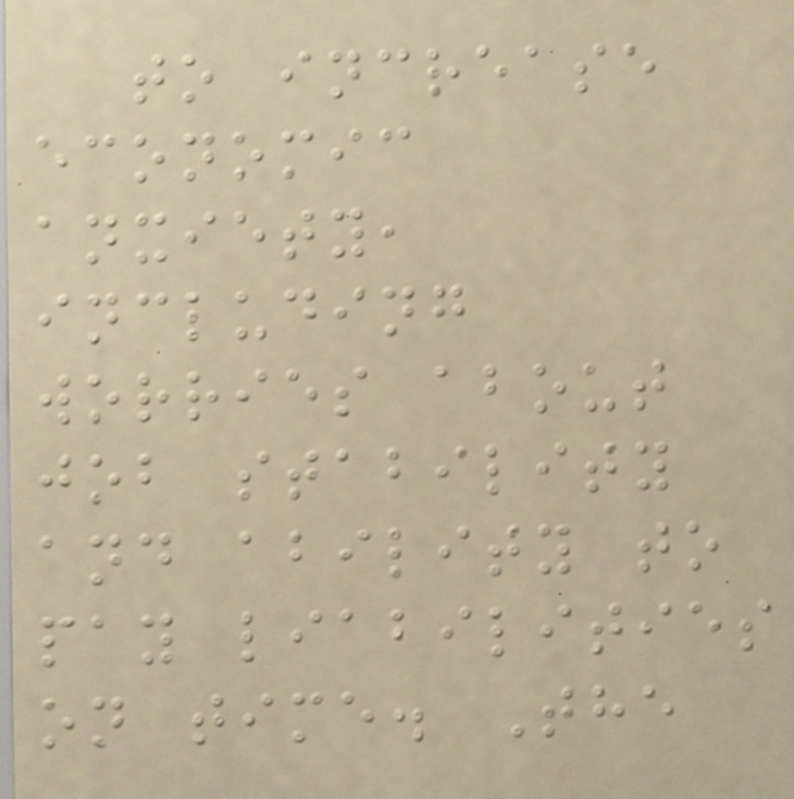to increase
economic
anxiety,
including
worries about
job stability
and ability to
pay liabilities
on time. The
